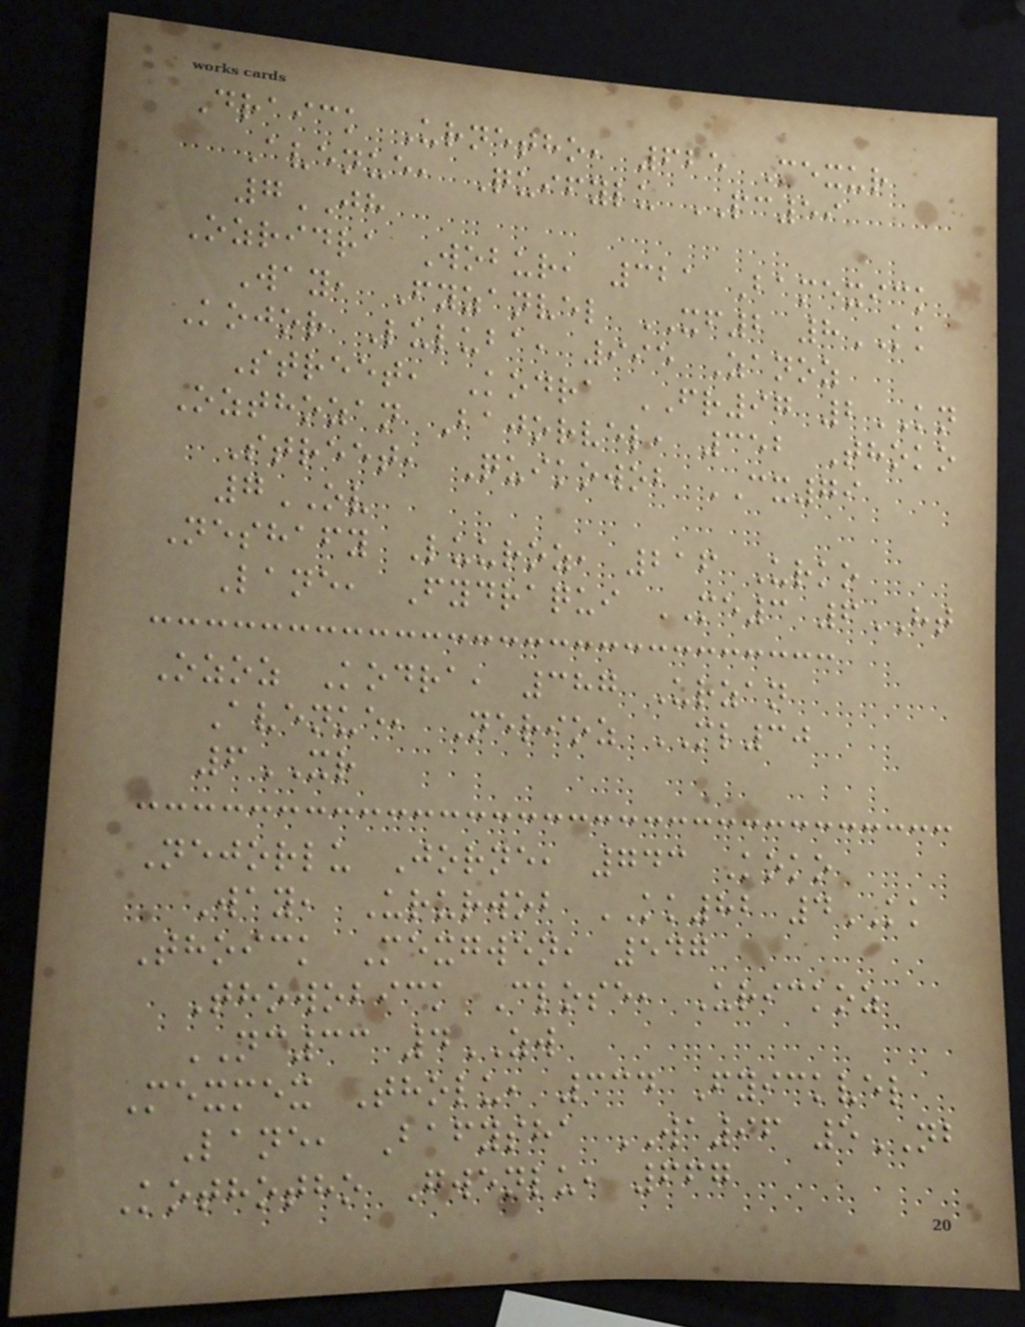Draick Urnetho, 625 Mexur
Avenue, Quifylu PC59
7JH
Ozridra Wobur, 321 Bamexick
Way, Fyzanvel XF2 8KK
Kojor Luluba, 995 Zanoz
Street, Kodra FR97 2KN
Ozthozan Bajorvel, 352 Thoko
Street, Quikowob CX79
7OV
Neshafy Luuroz, 216 Urko
Lane, Fydraqui ME3 6HT
Ozoz Kodra, 387 Urzan
Avenue, Nerioz ML30
6XR
Nejorlu Jorne, 743 Koko
Way, Ururwob KK82 4KK
Thoick Mexgwen, 547
Thowobick Close, Urickoz
NC33 4ZW
Mexmex Tholu, 334 Fyickvel
Lane, Bafysha WA96 5NB
Kothotho Gwenlu, 667
